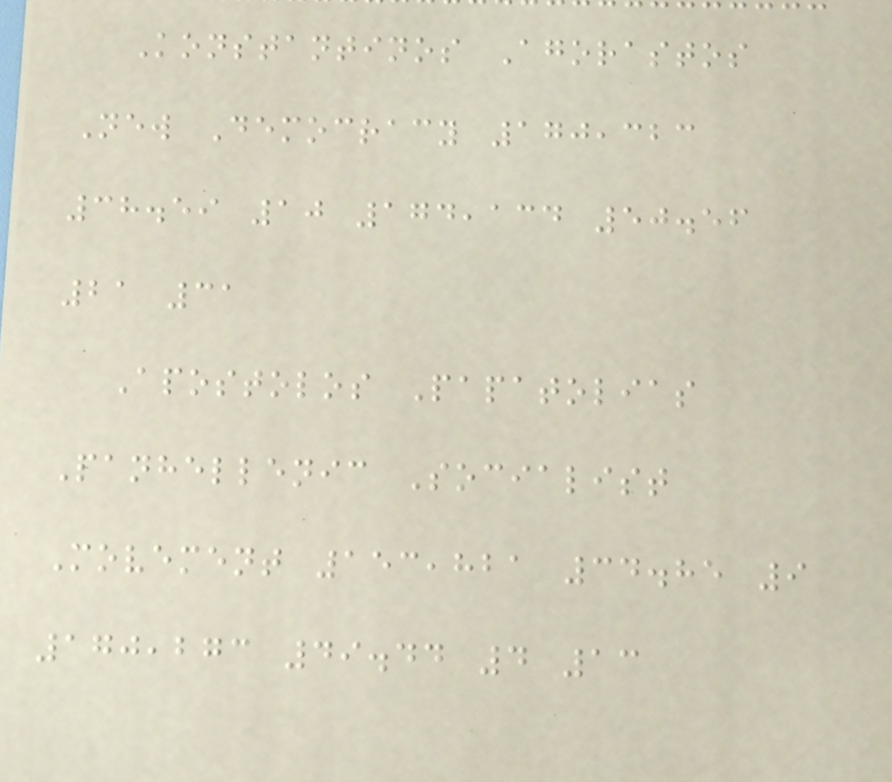Konstantinos Agorastos
New Democracy 170,323
38.59 10 174,134 50.56
21 31
Apostolos Papatolias
Panhellenic Socialist
Movement 153,821 34.85 9
170,273 49.44 4 13
